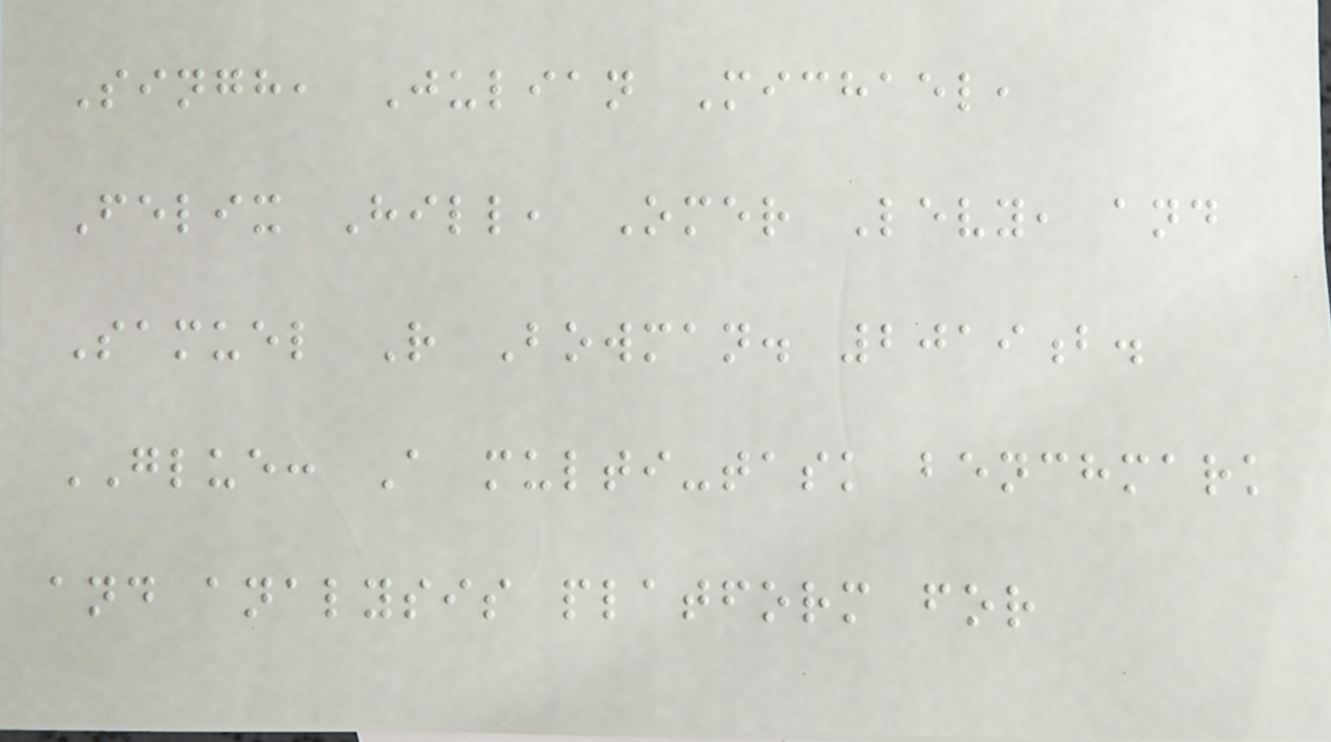Singh, Julian Michael,
Felix Hill, Omer Levy, and
Samuel R Bowman. 2019b.
GLUE: A multi-task benchmark
and analysis platform for
